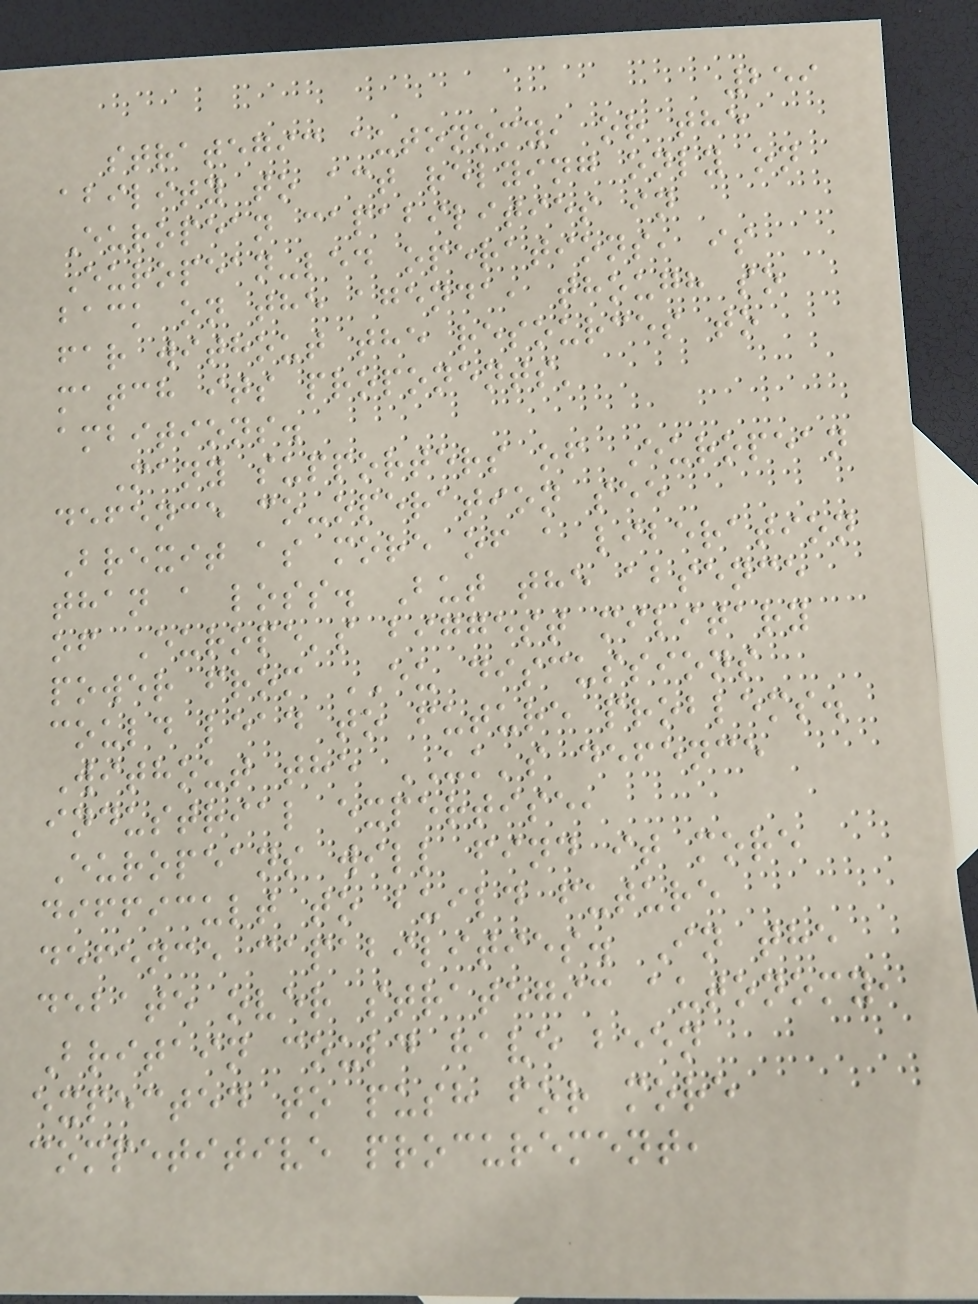259
strategic autonomy, or the
ability to act relying only on
European capabilities in
European-led operations, is
back on the agenda, though so
far without the resources to
match its proponents'
ambitions.
Many supporters of European
defence co-operation see
Brexit as more of a liberation
than a loss. But the absence
of Europe's biggest military
power from EU discussions
could lead to future problems.
Without the UK's defence
industrial expertise,
Europeans will find it more
difficult to build future
defence capabilities. In the
debate over strategic autonomy,
Britain could have been
expected to push for more
competitive procurement,
